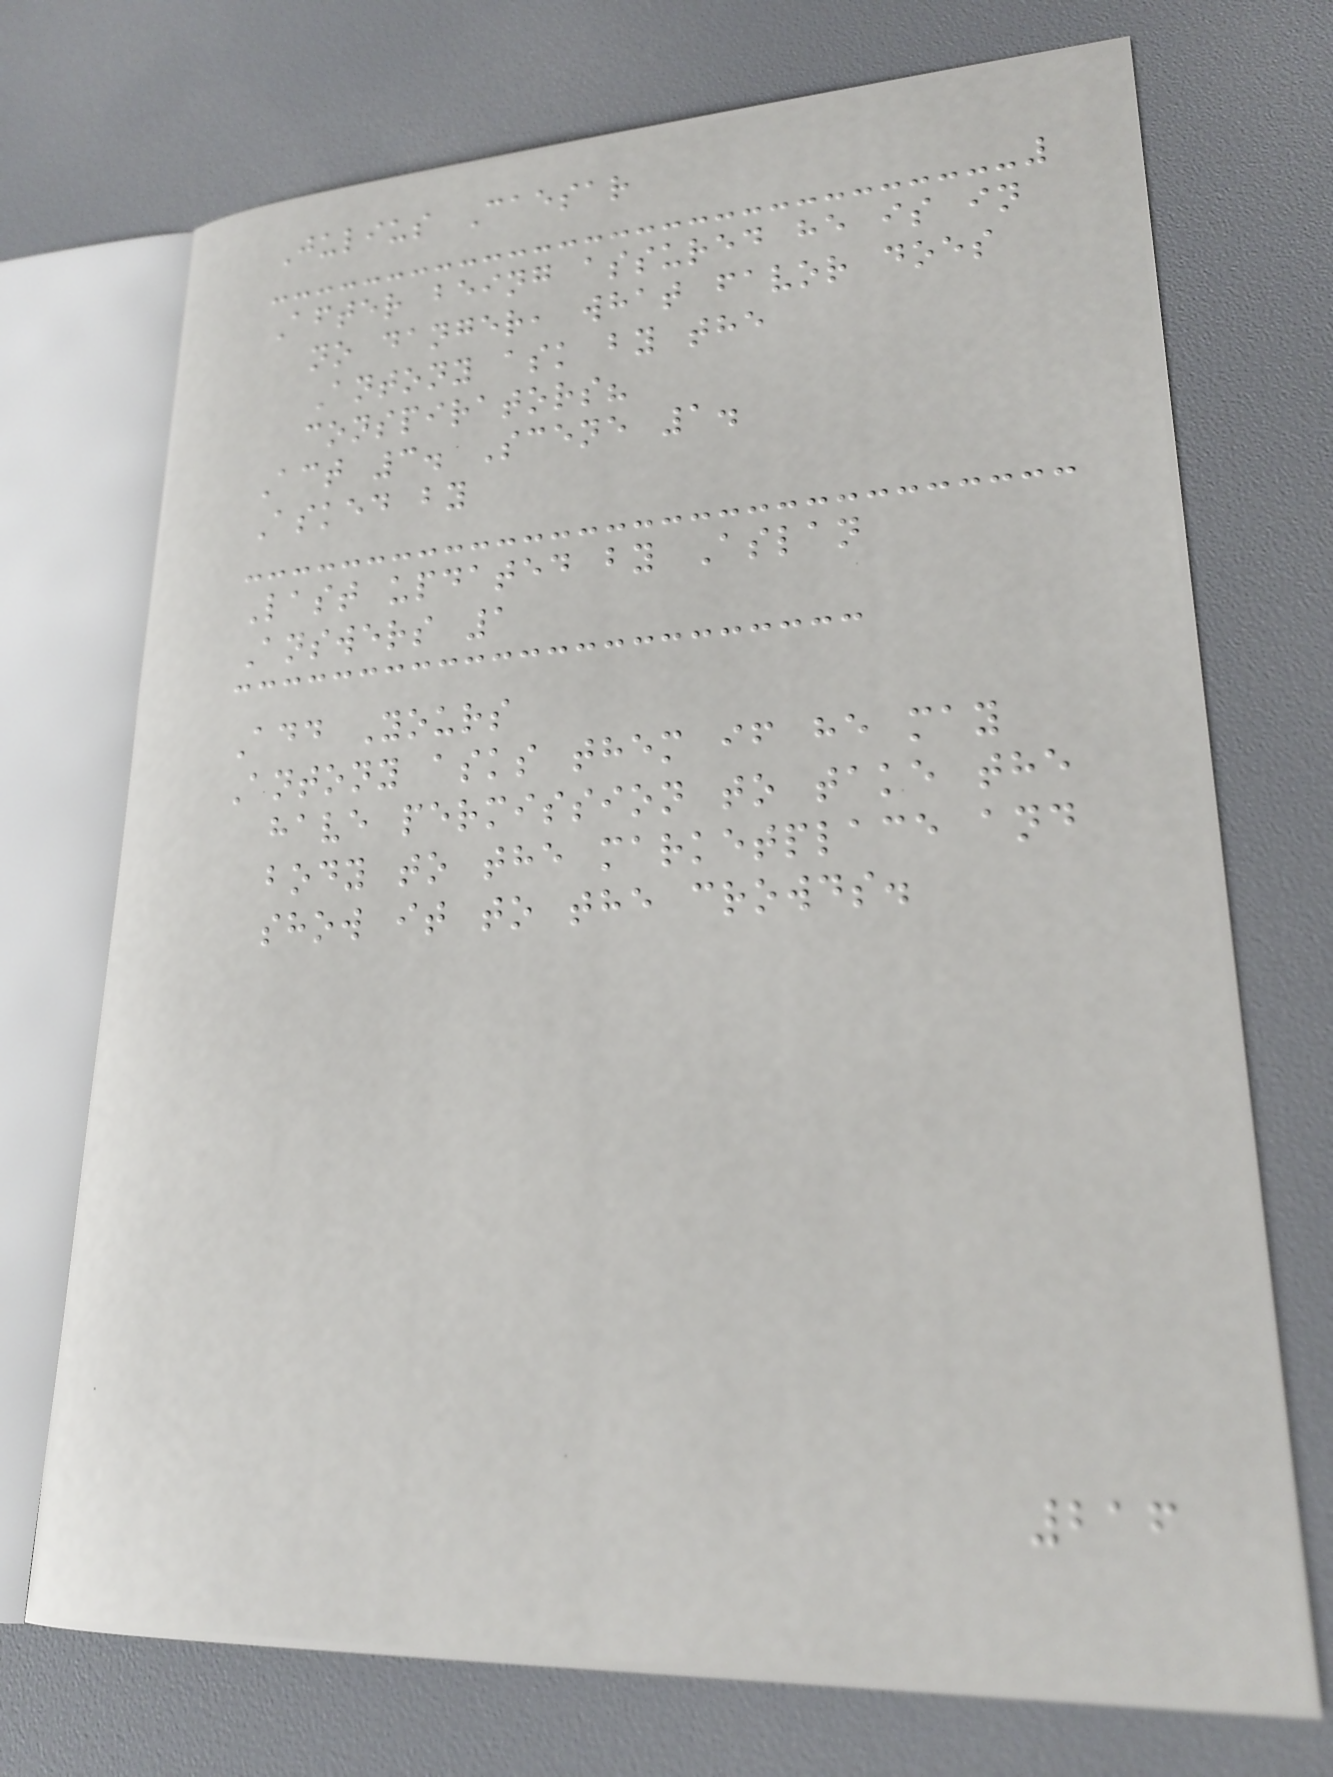Julius Caesar
After being assured he is in
no danger, what favor does
Antony ask by the
conspirators?
Act 3. Scene 1.
Asked by
Last updated by Aslan
Answers 1
Add Yours
Antony asks them if he may
have permission to take the
body to the marketplace and
show it to the crowds.
216
